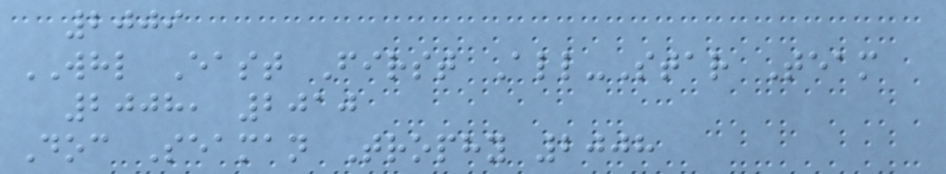2009
WHL East First All-Star Team
2008, 2010
Doc Seaman Trophy 2008
